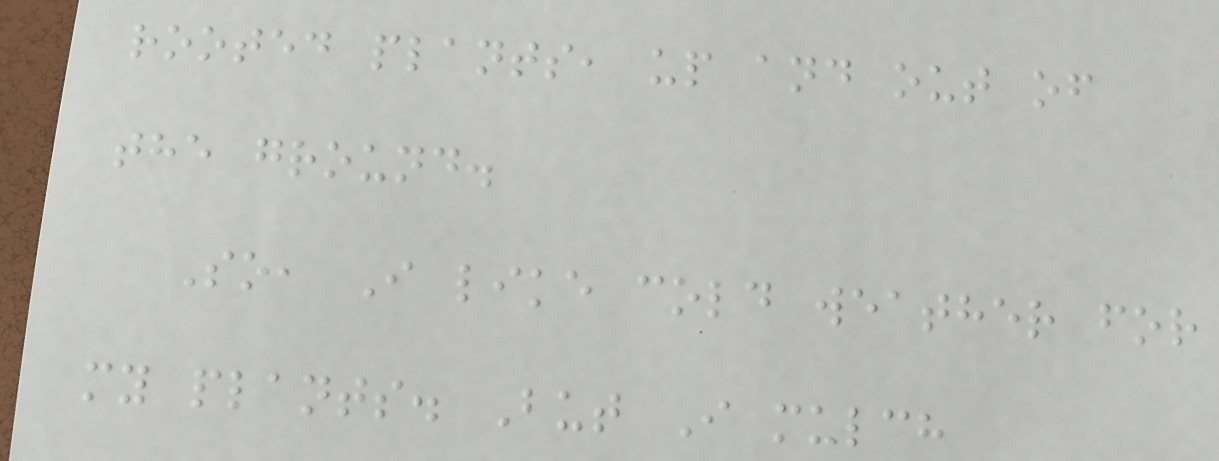rooted plants, up and out of
the ground.
So, I like cold weather for
my plants. But I mulch
